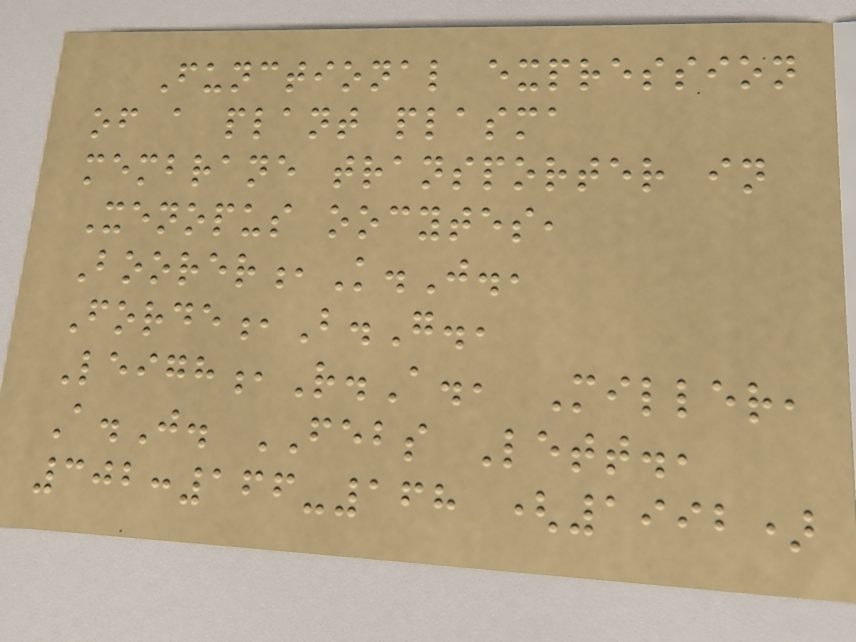Functional expression
of a plant plasma
membrane transporter in
Xenopus oocytes,
Boorer,K.J.,
Forde,B.G.,
Leigh,R.A., Miller,
A.J. FEBS Lett.,
302:166-168 (1992)
